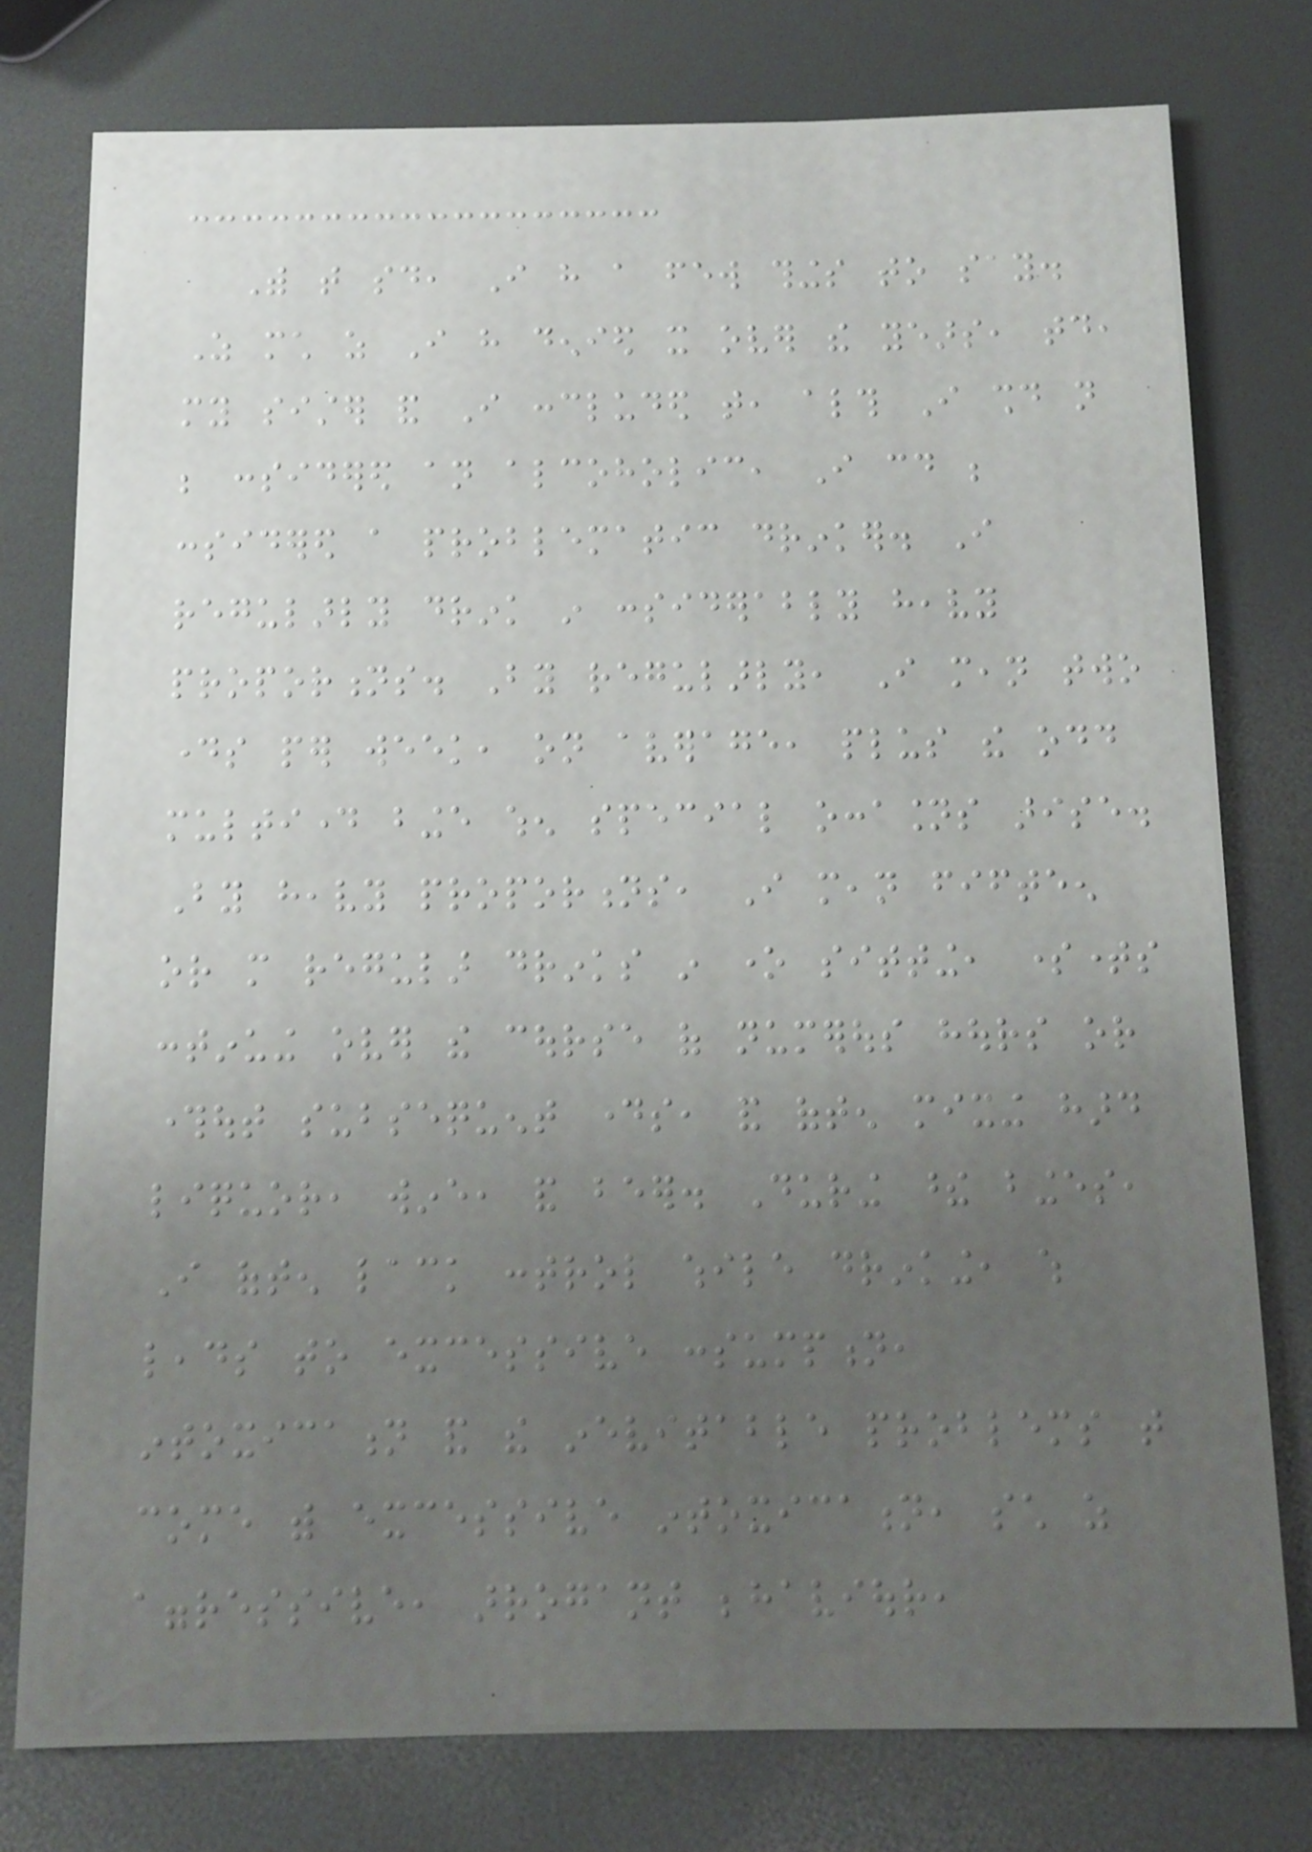With that said, I have a few things to say.
As much as I have denied it over the years, today,
my sister and I concluded that, although I should not
be considered an alcoholic, I could be
considered a problematic drinker. I
regularly drink in considerably heavy
proportions. By regularly, I mean two
days per week, on average, plus the odd
multiday binge when special occasions arise.
By heavy proportions, I mean fifteen
or more regular drinks in one sitting, sometimes
continuing over the course of numerous hours or
throughout subsequent days, and often mixing hard
liquor, wine, and beer. During these binges,
I often lack control while drinking, which
leads to excessive consumption,
intoxication and the inevitable problems that
come with excessive intoxication, such as
aggressive, arrogant behaviour,
